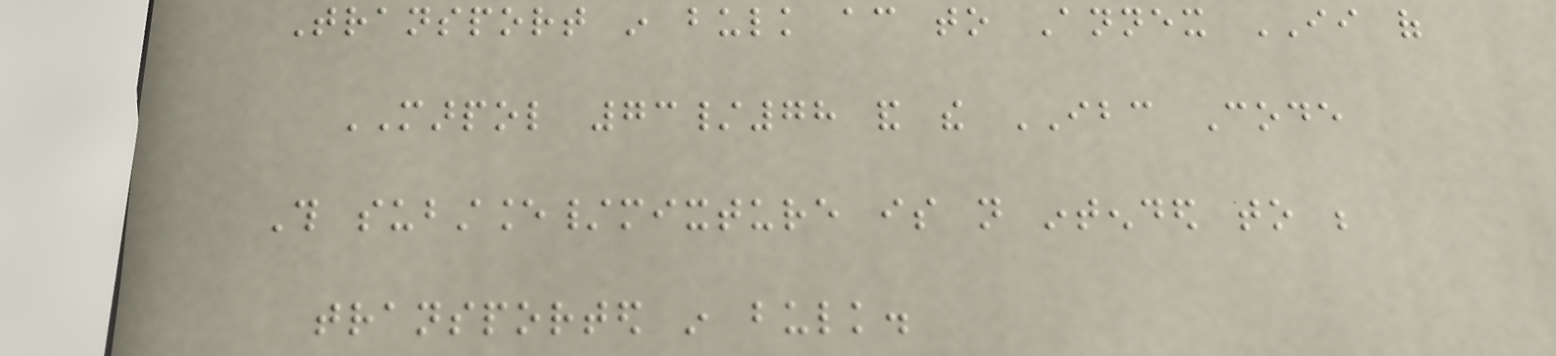Transport in bulk according to Annex II of
MARPOL 73/78 and the IBC Code
This substance/mixture is not intended to be
transported in bulk.
